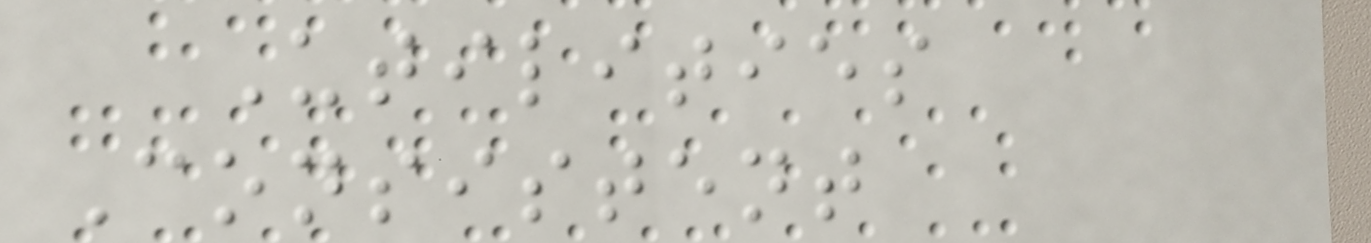Utilities
Consistent
